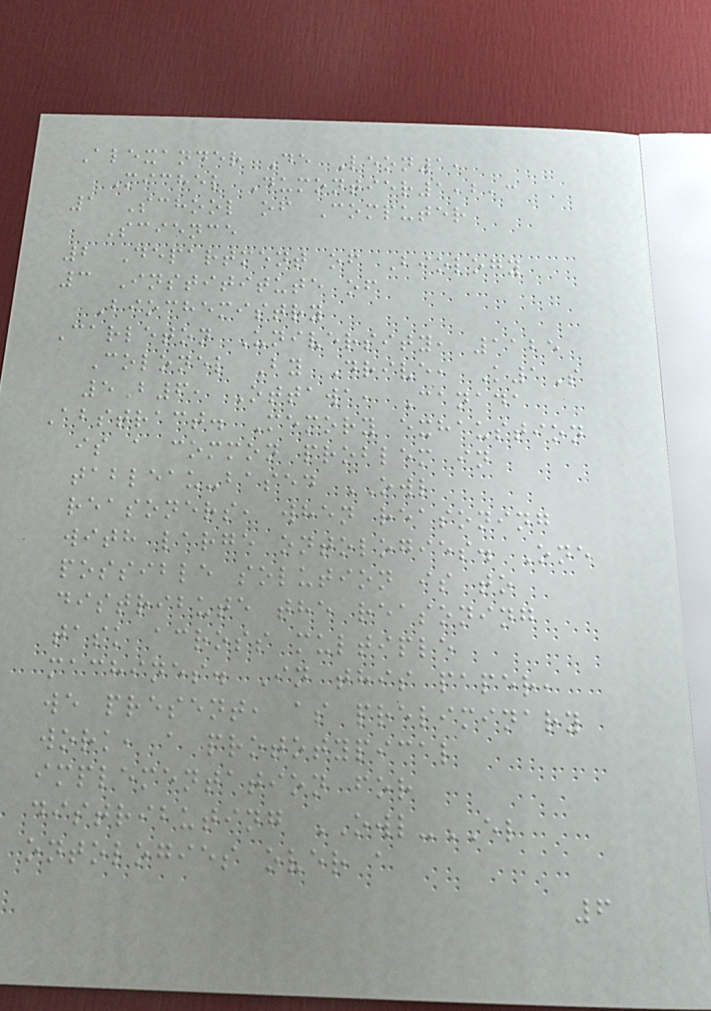Alexander De Leon1,
Michel Dumontier1,2,3
1 School of Computer
Science
2 Department of Biology
3 Instititute of
Biochemistry
Carleton University, 1125
Colonel By Drive, K1S
5B6, Ottawa, Canada
Abstract. Memory exhaustion
is a common problem in
tableau-based OWL
reasoners, when reasoning
with large ontologies. One
possible solution is to
distribute the reasoning
task across multiple
machines. In this paper,
we present, as preliminary
work, a prototypical
implementation for
distributing OWL-EL
ontologies over a
6
